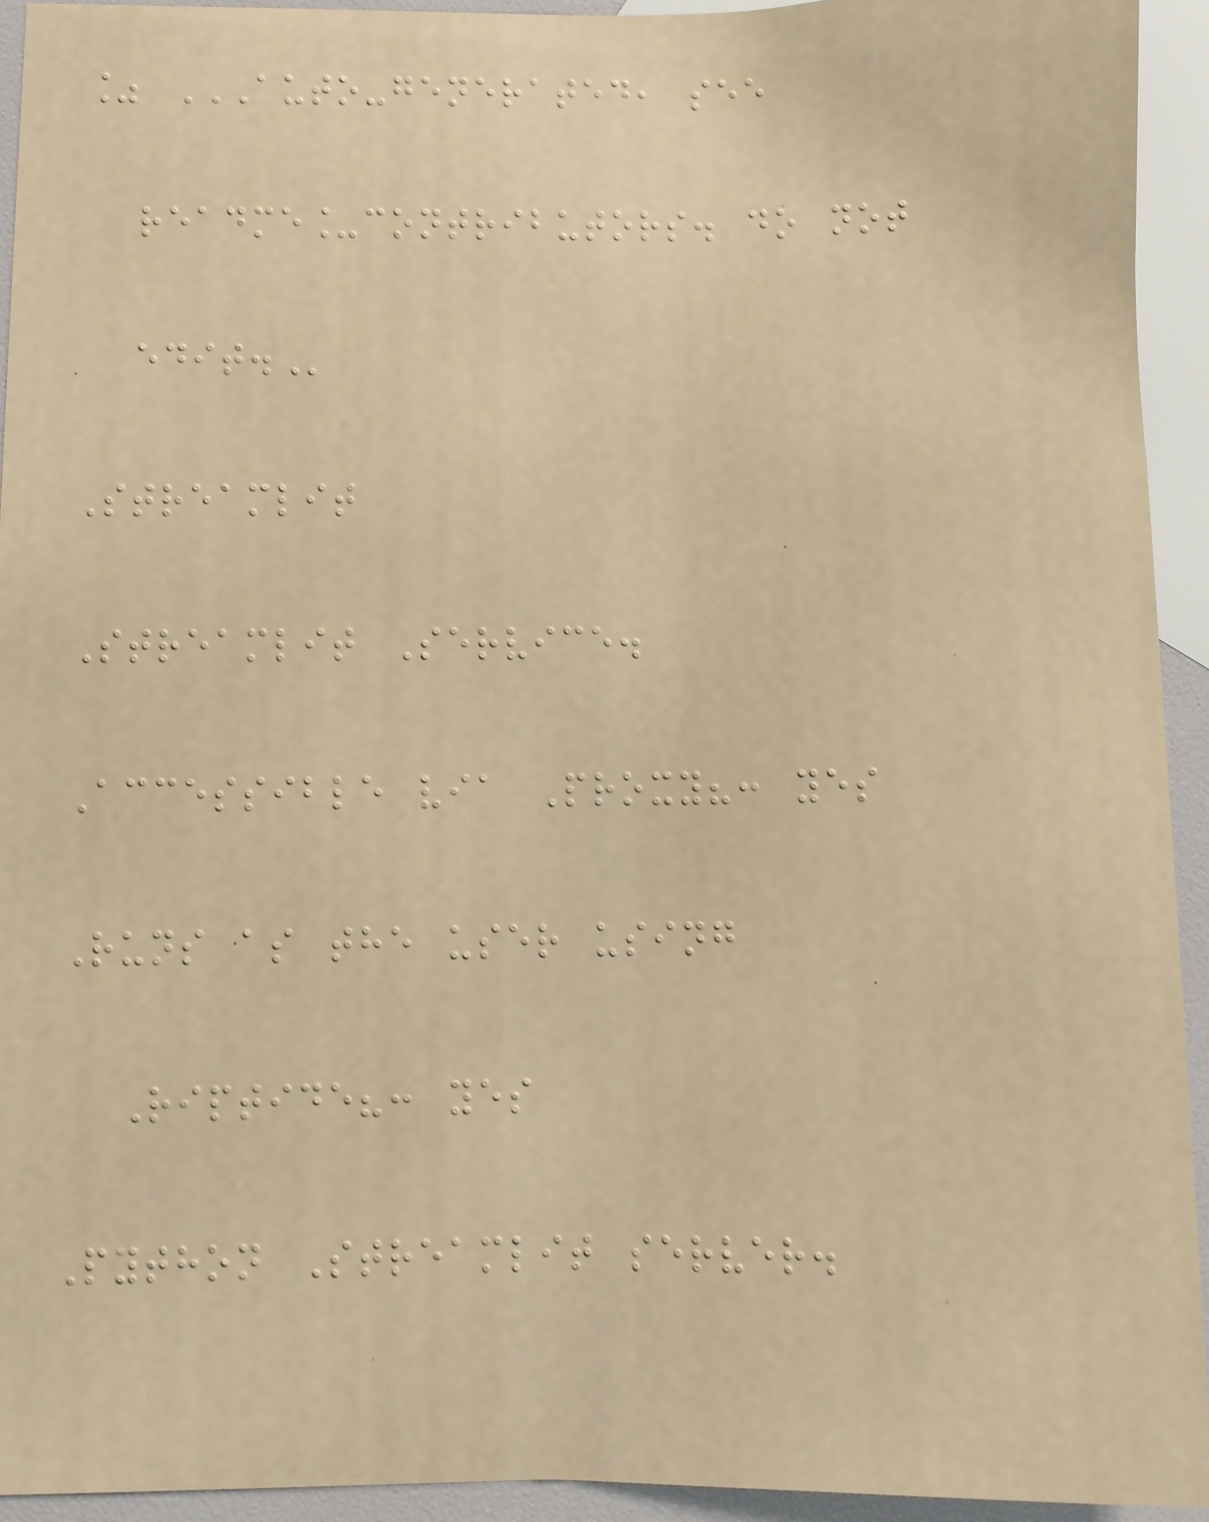% AUTO-GENERATED, SEE
README_CONTRIBUTORS. DO NOT
EDIT.
Streamlit
Streamlit Service.
Accessible via Proxy?: yes
Runs as the user using
Riptide?: yes
Python Streamlit server.
